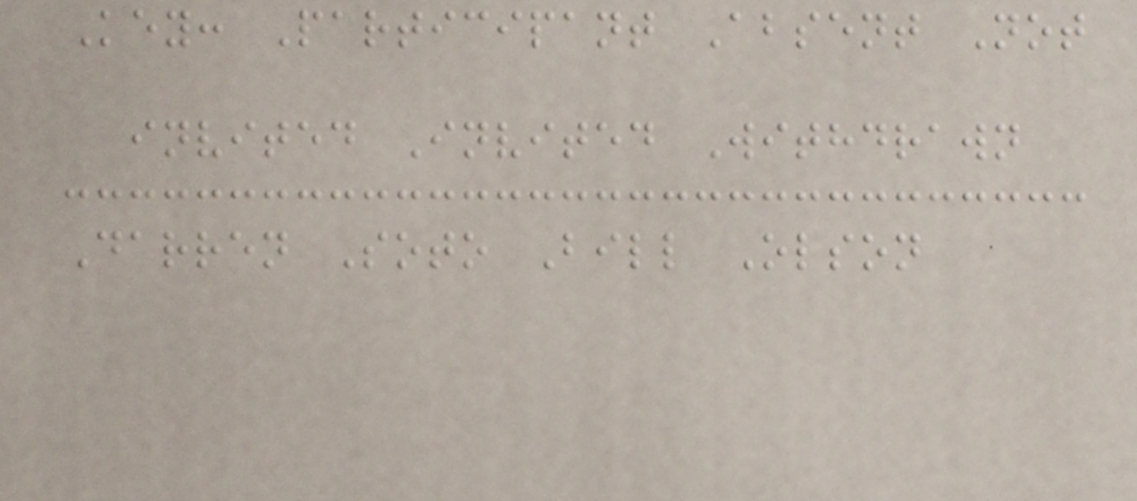Key: Participant Absent Not
invited Invited Withdrawn
Darren Soto Bill Olson
